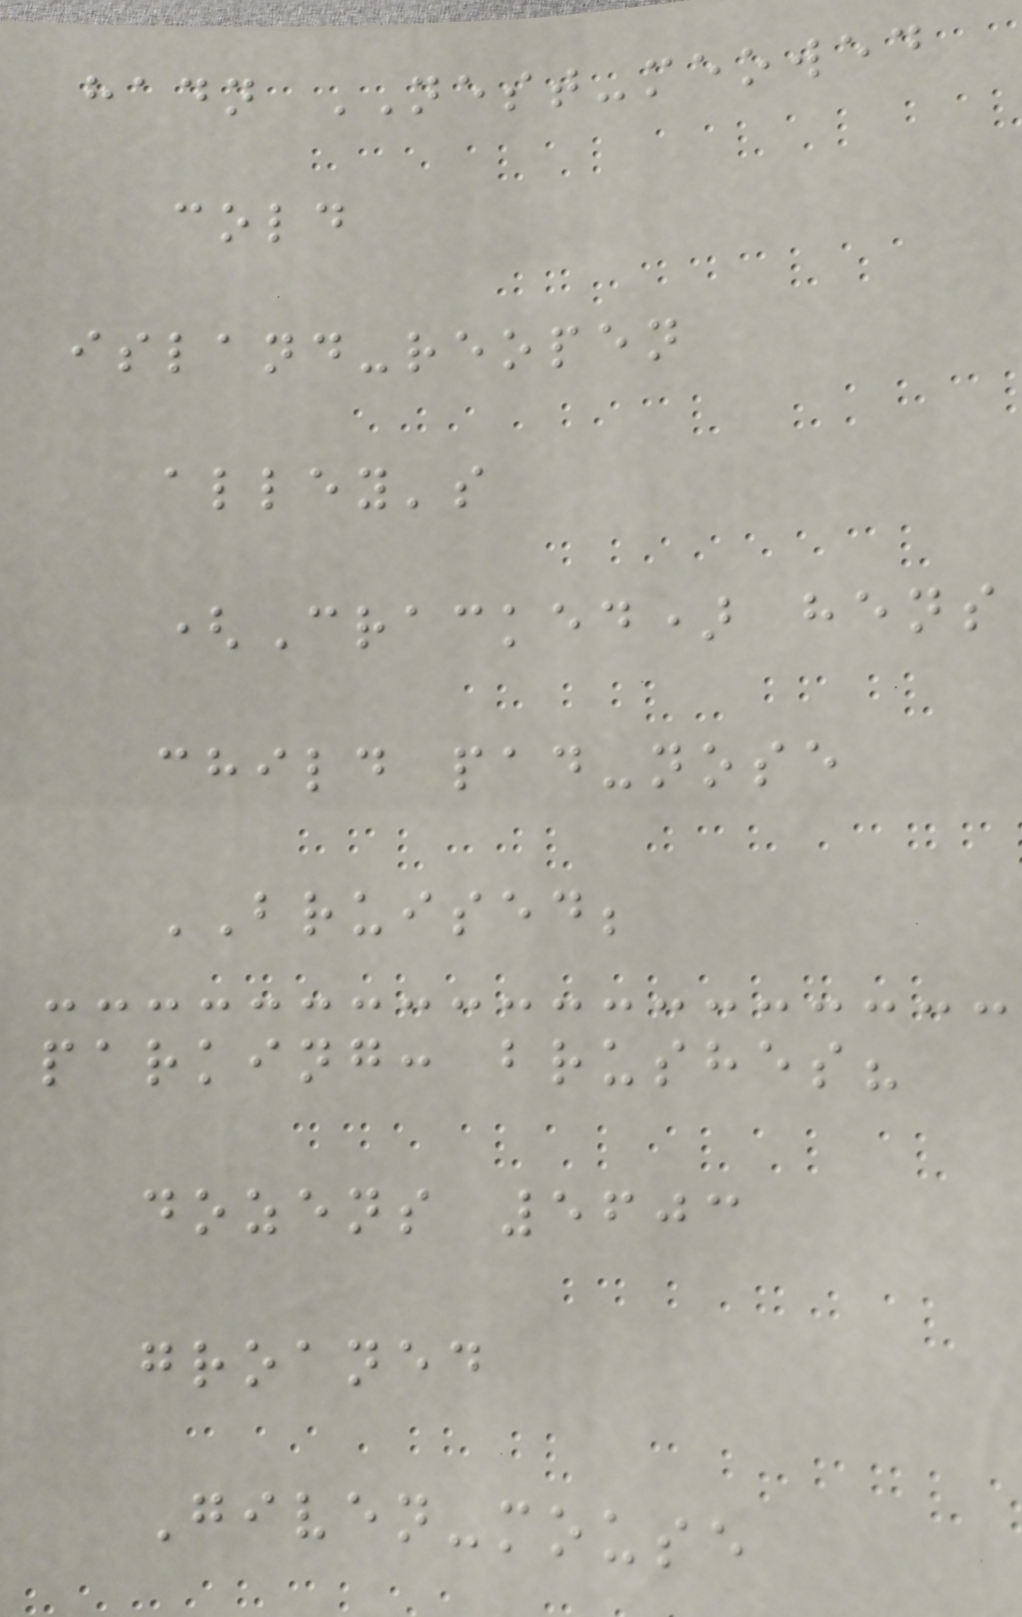hadn NEST-meowed
cold
island-reopen
alley's
(Cracked) hens
child pad-nose
BRUISED;
parking: brushes?
dozens 5603
groaned
Given-mouse
